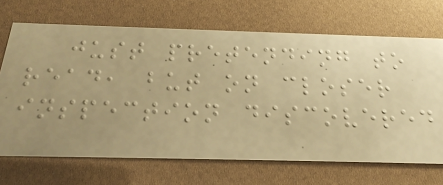just pretending to
read, but on closer
inspection discovered
